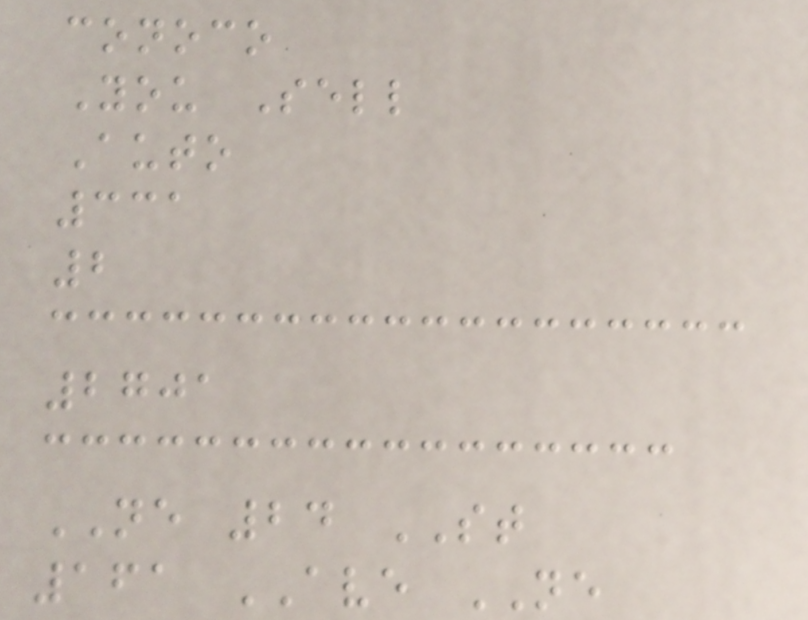conoco
You Sell
Auto
331
2
2701
NE 24 ST
161 AVE NE
